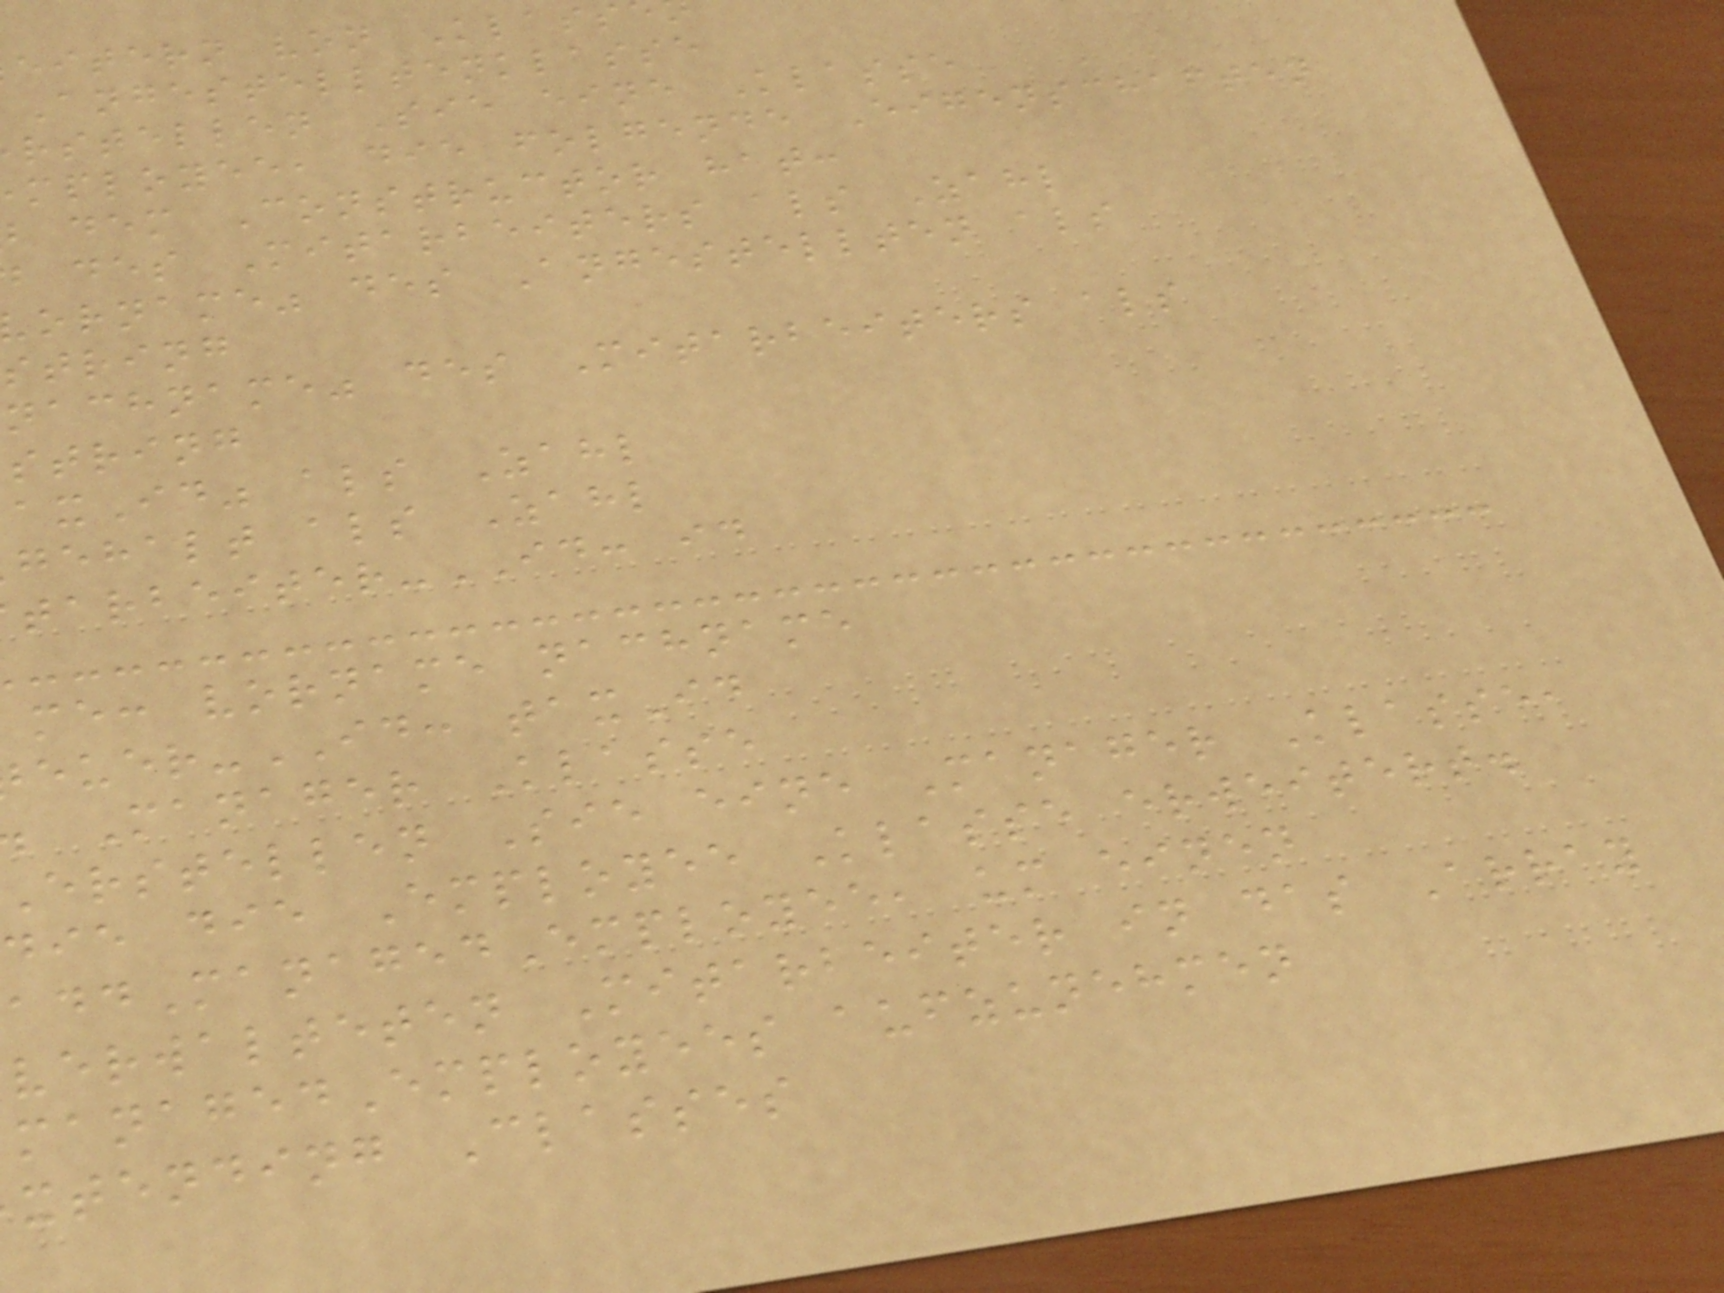eitern von Klass
Angestelltenklasse
rstellen Sie eine Klasse
mployee, die folgende Eigenschaften
dem Constructor hat:
des Mitarbeiters als Zahl
orname" des Angestellten als
string
nachname" des Mitarbeiters als
string
axId" als Zahl
gehalt als Zahl
tarbeiter-ID: id
me: vorname nachname
euer-ID: taxId
Manager Klasse
erstellen Sie eine Manager Klasse,
die die Employee Klasse erweitert.
addManagedEmployee, um einen
verwalteten Mitarbeiter in das Array
managedEmployees aufzunehmen
xtending Classes
